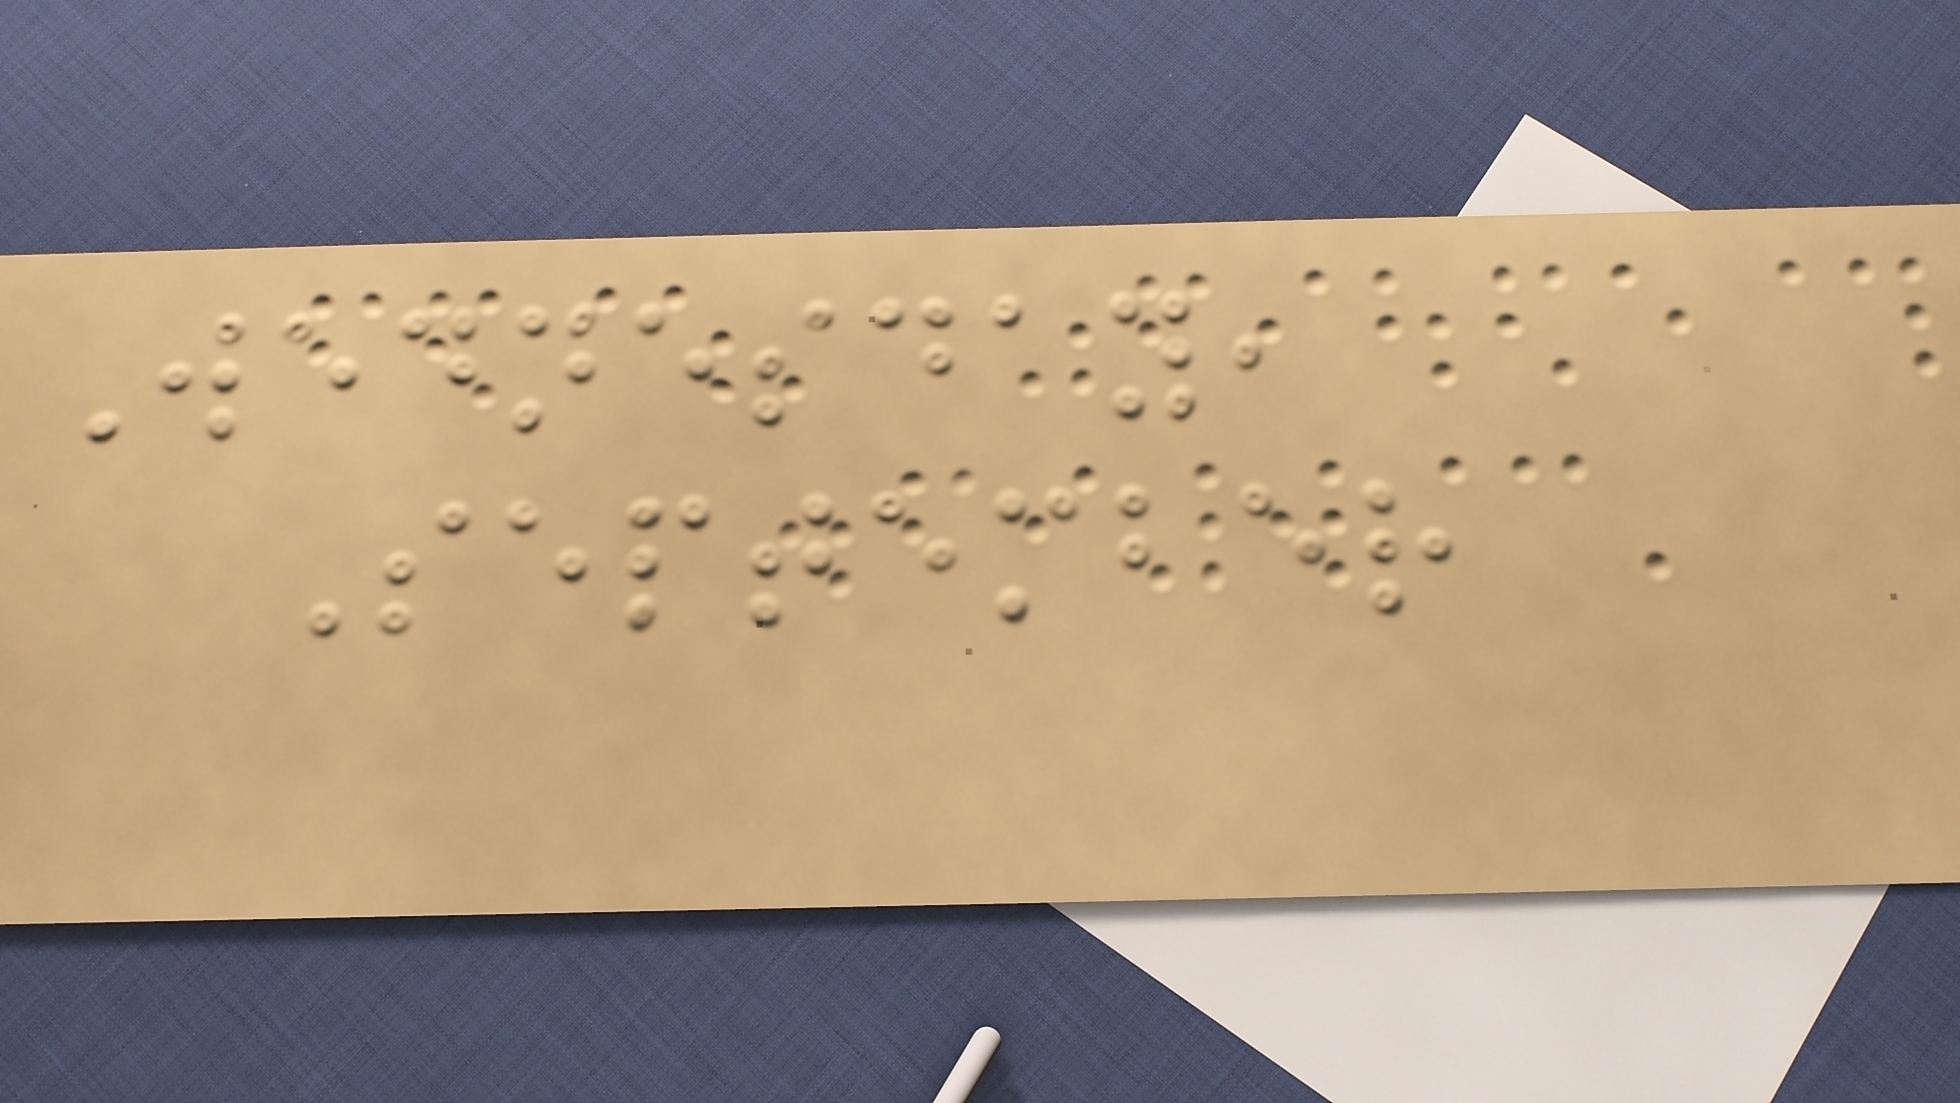Wednesday,
September
